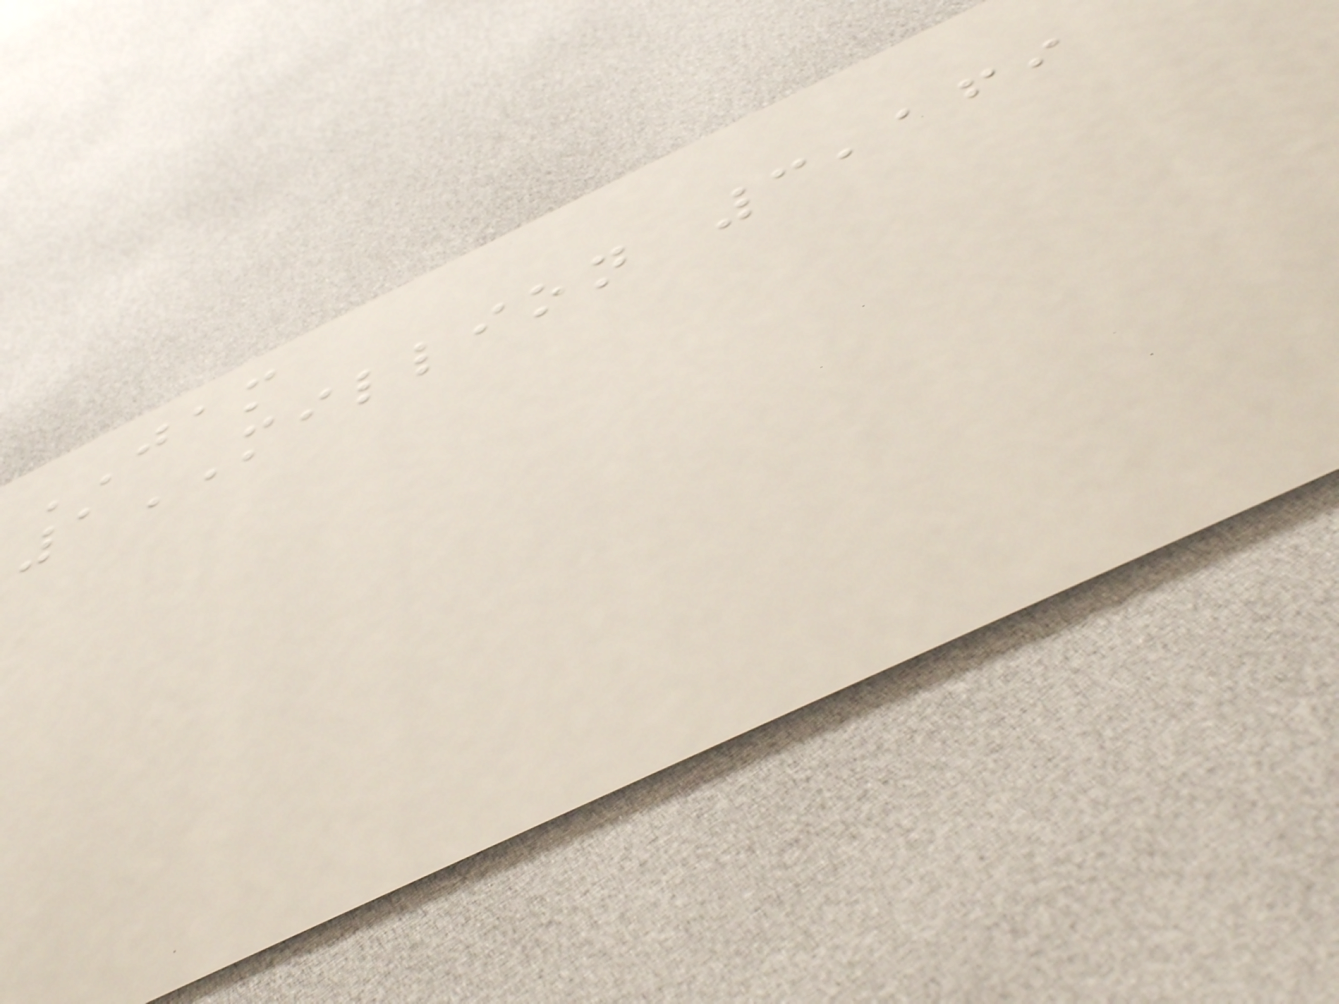JAM
1MILLION 3,169
